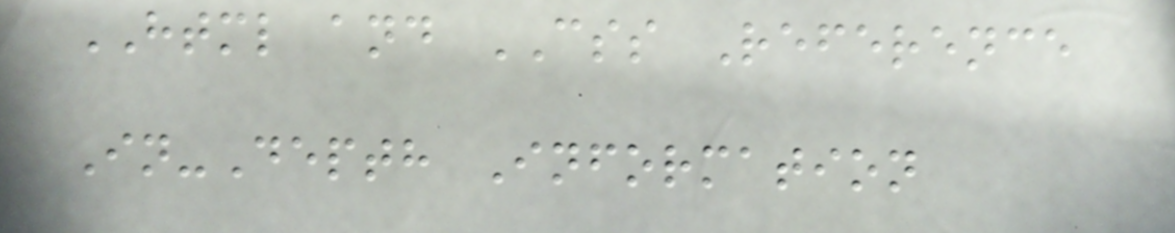HTML and CSS Reference
In-Depth Information
